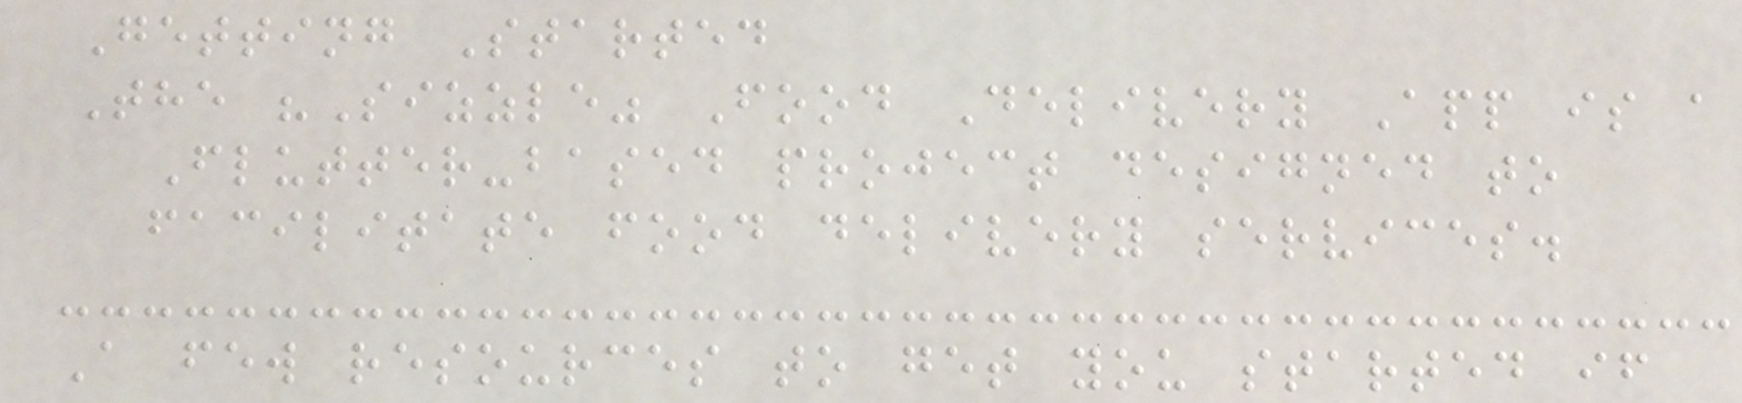Getting Started
The "Sizzle" Food Delivery App is a
Flutter-based project designed to
facilitate food delivery services.
A few resources to get you started if
